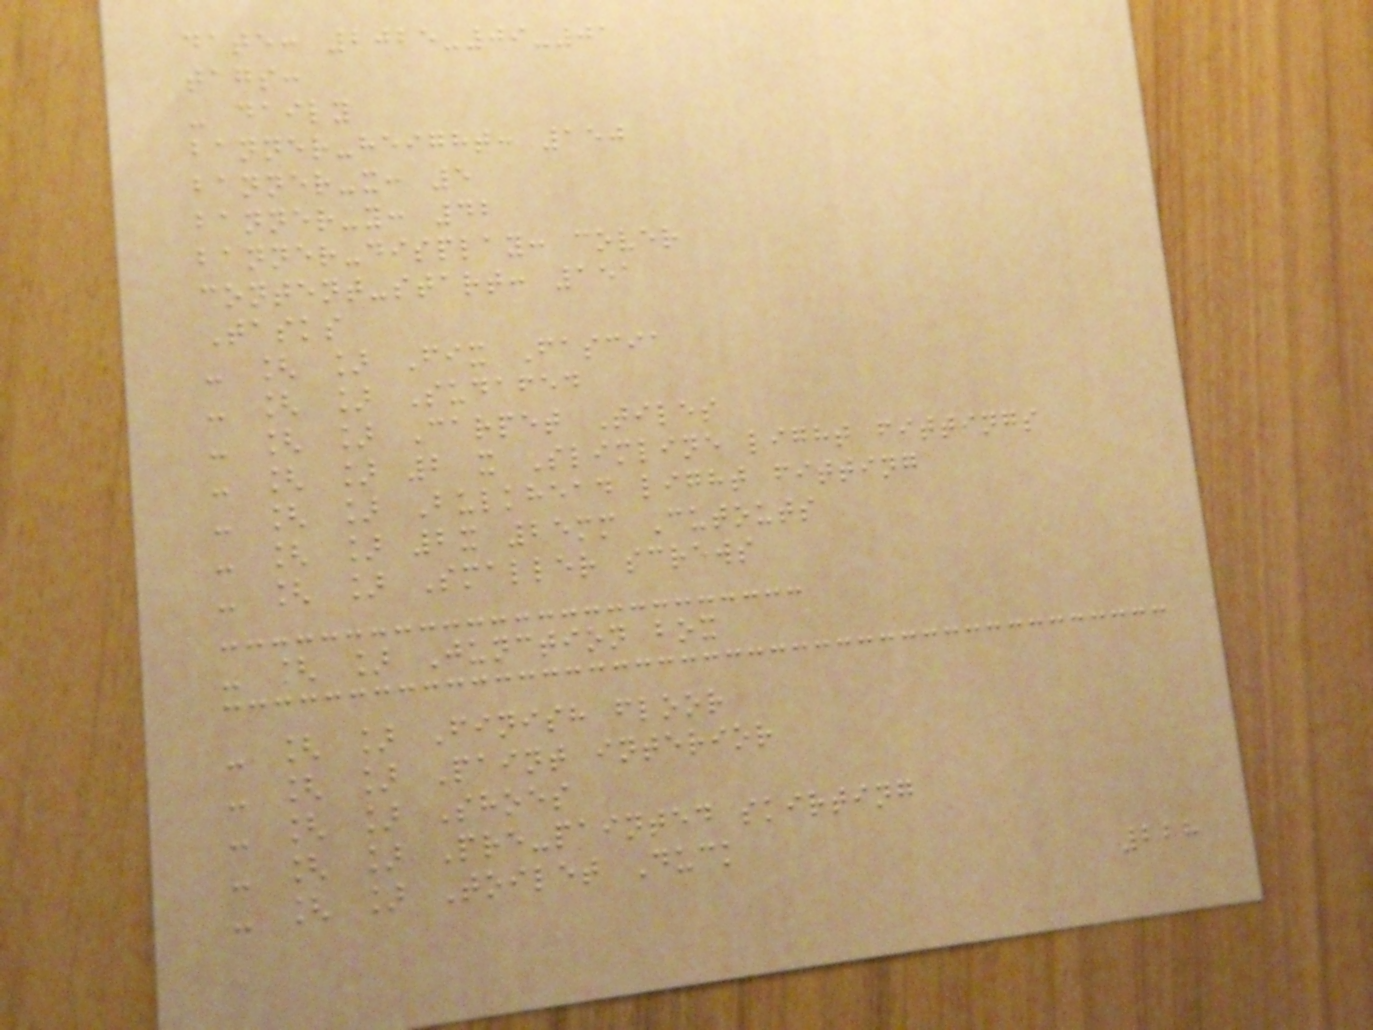date: 2025-09-01
tags:
- daily
banner-height: 150
banner-x: 5
banner-y: 42
banner-display: cover
content-start: 151
Tasks
- [ ] Fix Fascia
- [ ] Sudafed
- [ ] Carpet Tiles
- [ ] 2 x Slimline light fittings
- [ ] Bulkhead light fitting
- [ ] 2x 25mm Cutouts
- [ ] Smaller screws
- [ ] Junction box
- [ ] Finish floor
- [ ] Paint interior
- [ ] Shoes
- [ ] Pre-painted skirting
- [ ] Toilet Duck
228
